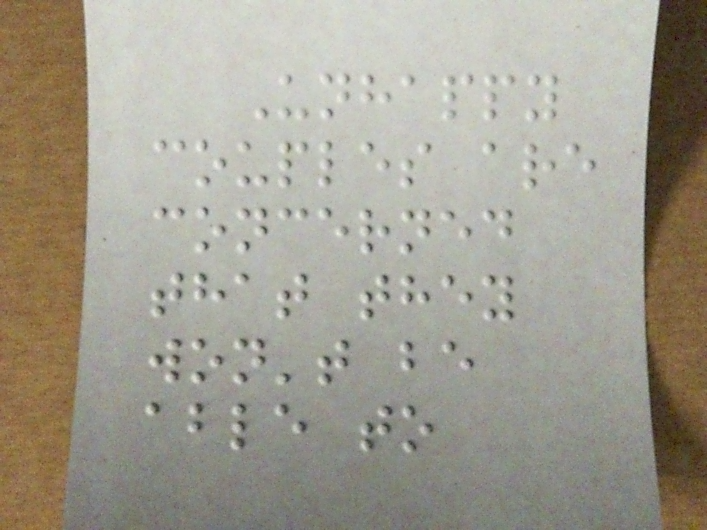Unhappy
couples are
concerned
that they
won't be
able to
